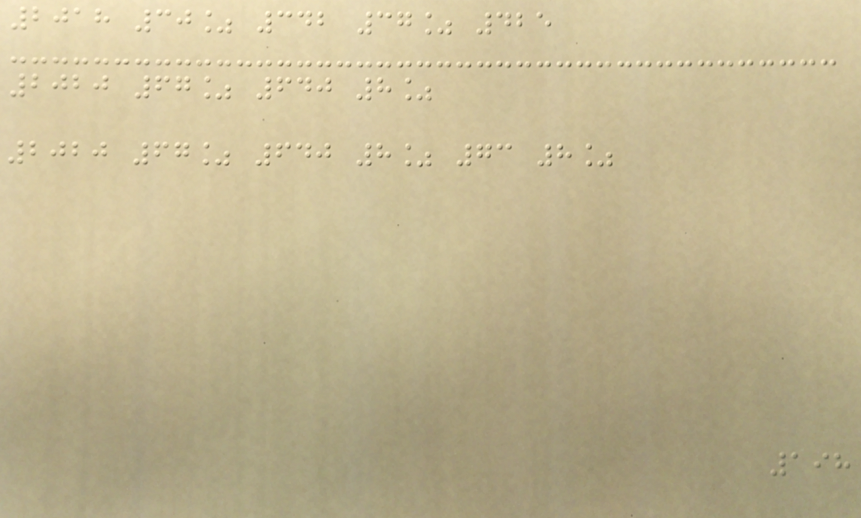2018 30% 342 37% 425
2020 67% 640 8%
2020 67% 640 8% 73 8%
198
